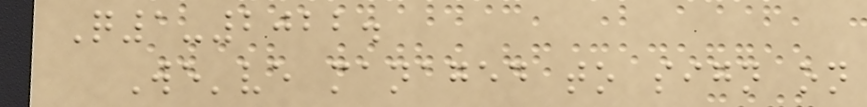Q1-2022.
We've managed to sign on
